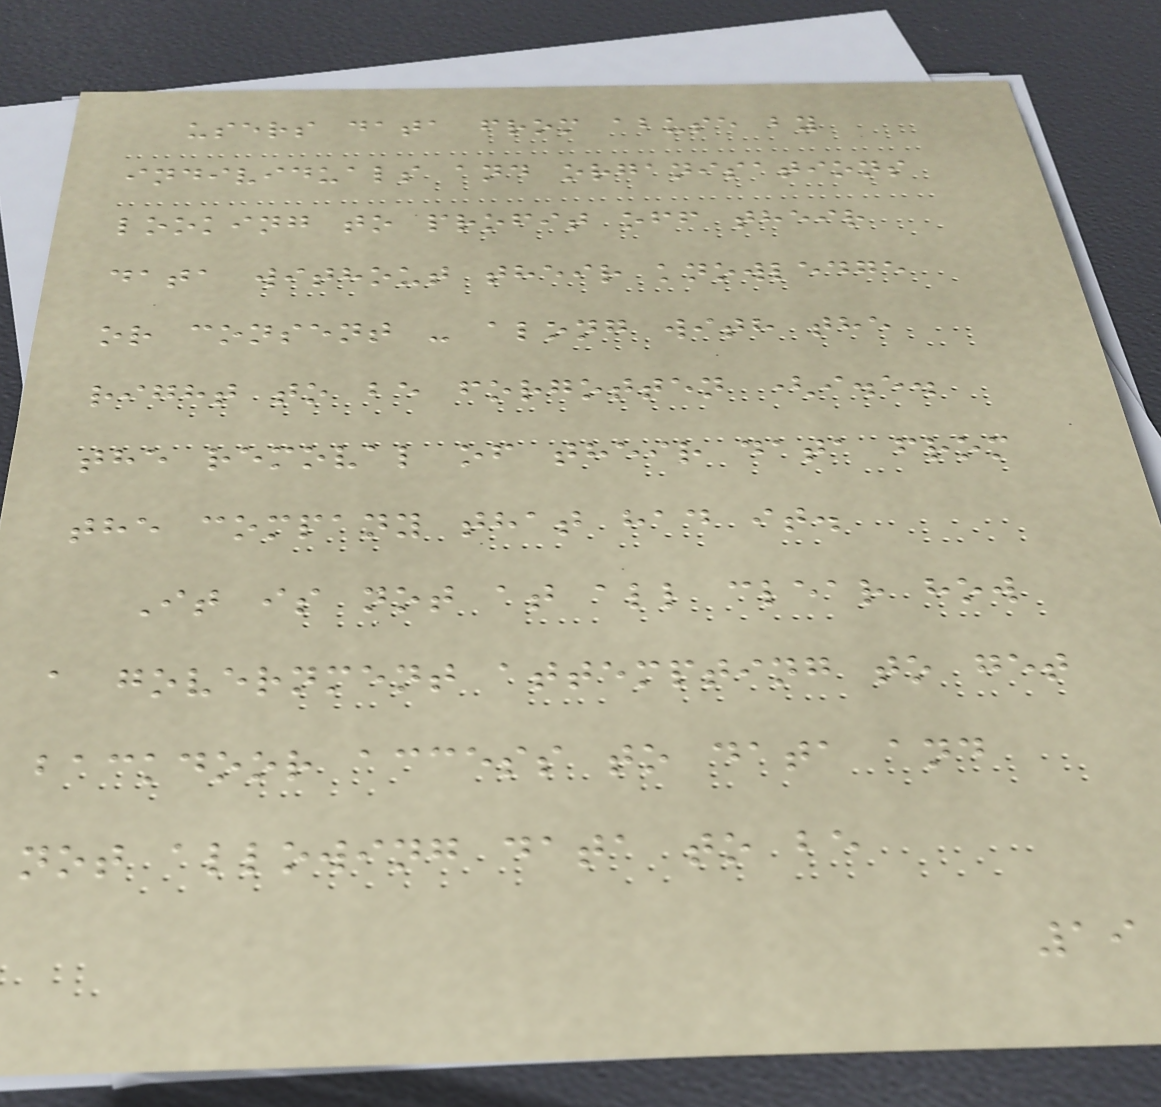users data from abuse by
individuals and organisations
looking to profit off their
data without their knowledge
or consent - along with the
right to be forgotten (i.e.
the removal of their data from
the company that had it.
It is not at all clear how
a government attempting to get
backdoor access to data and
not allowing data to be
19
